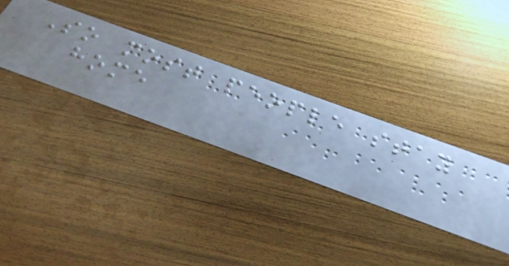So most people stay
home
